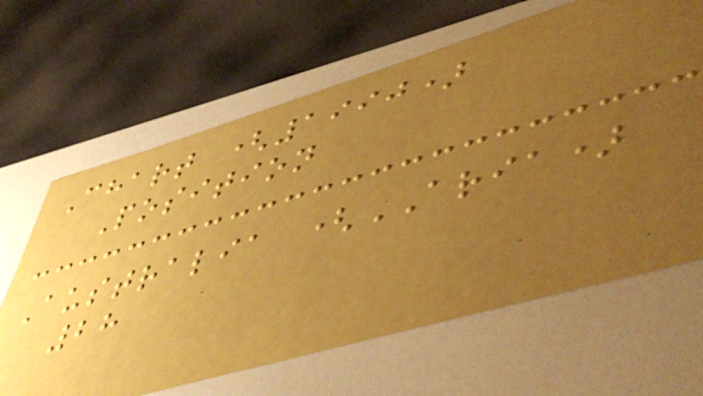Chart (1990)
Position
Australia (ARIA)
28
